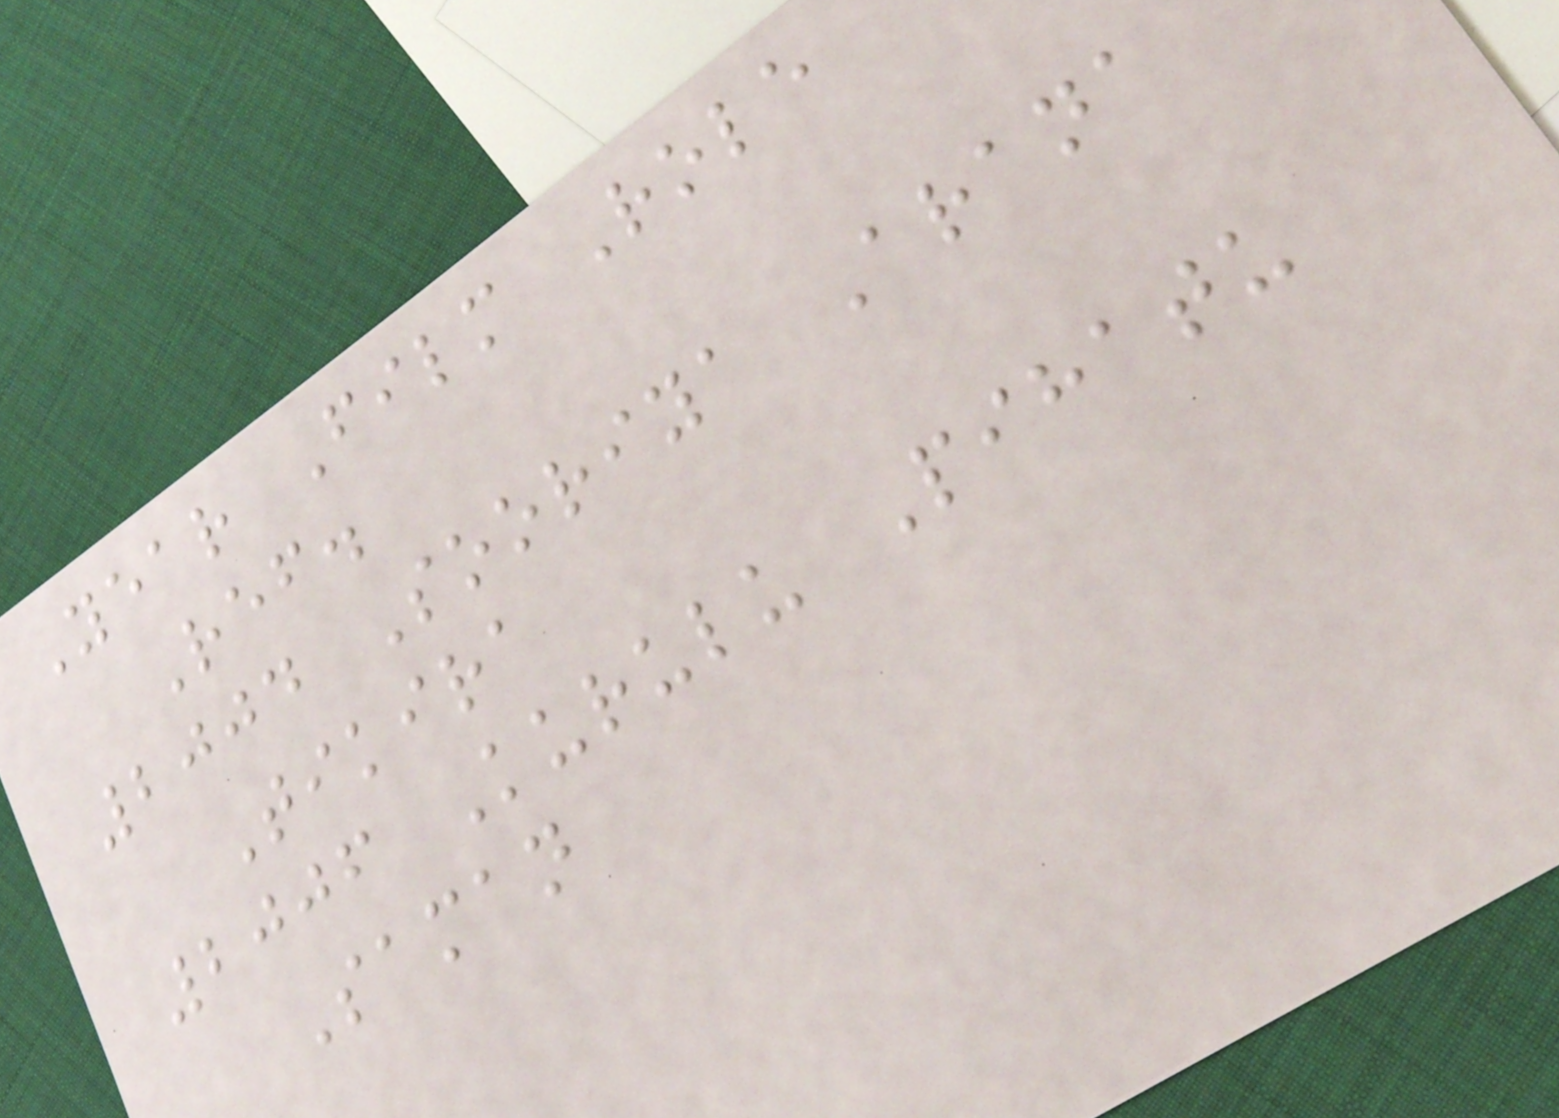Year Film Role
Ref.
2004 Sooriya Arana
Tikira
2006 Kurulu Pihatu
Saman
